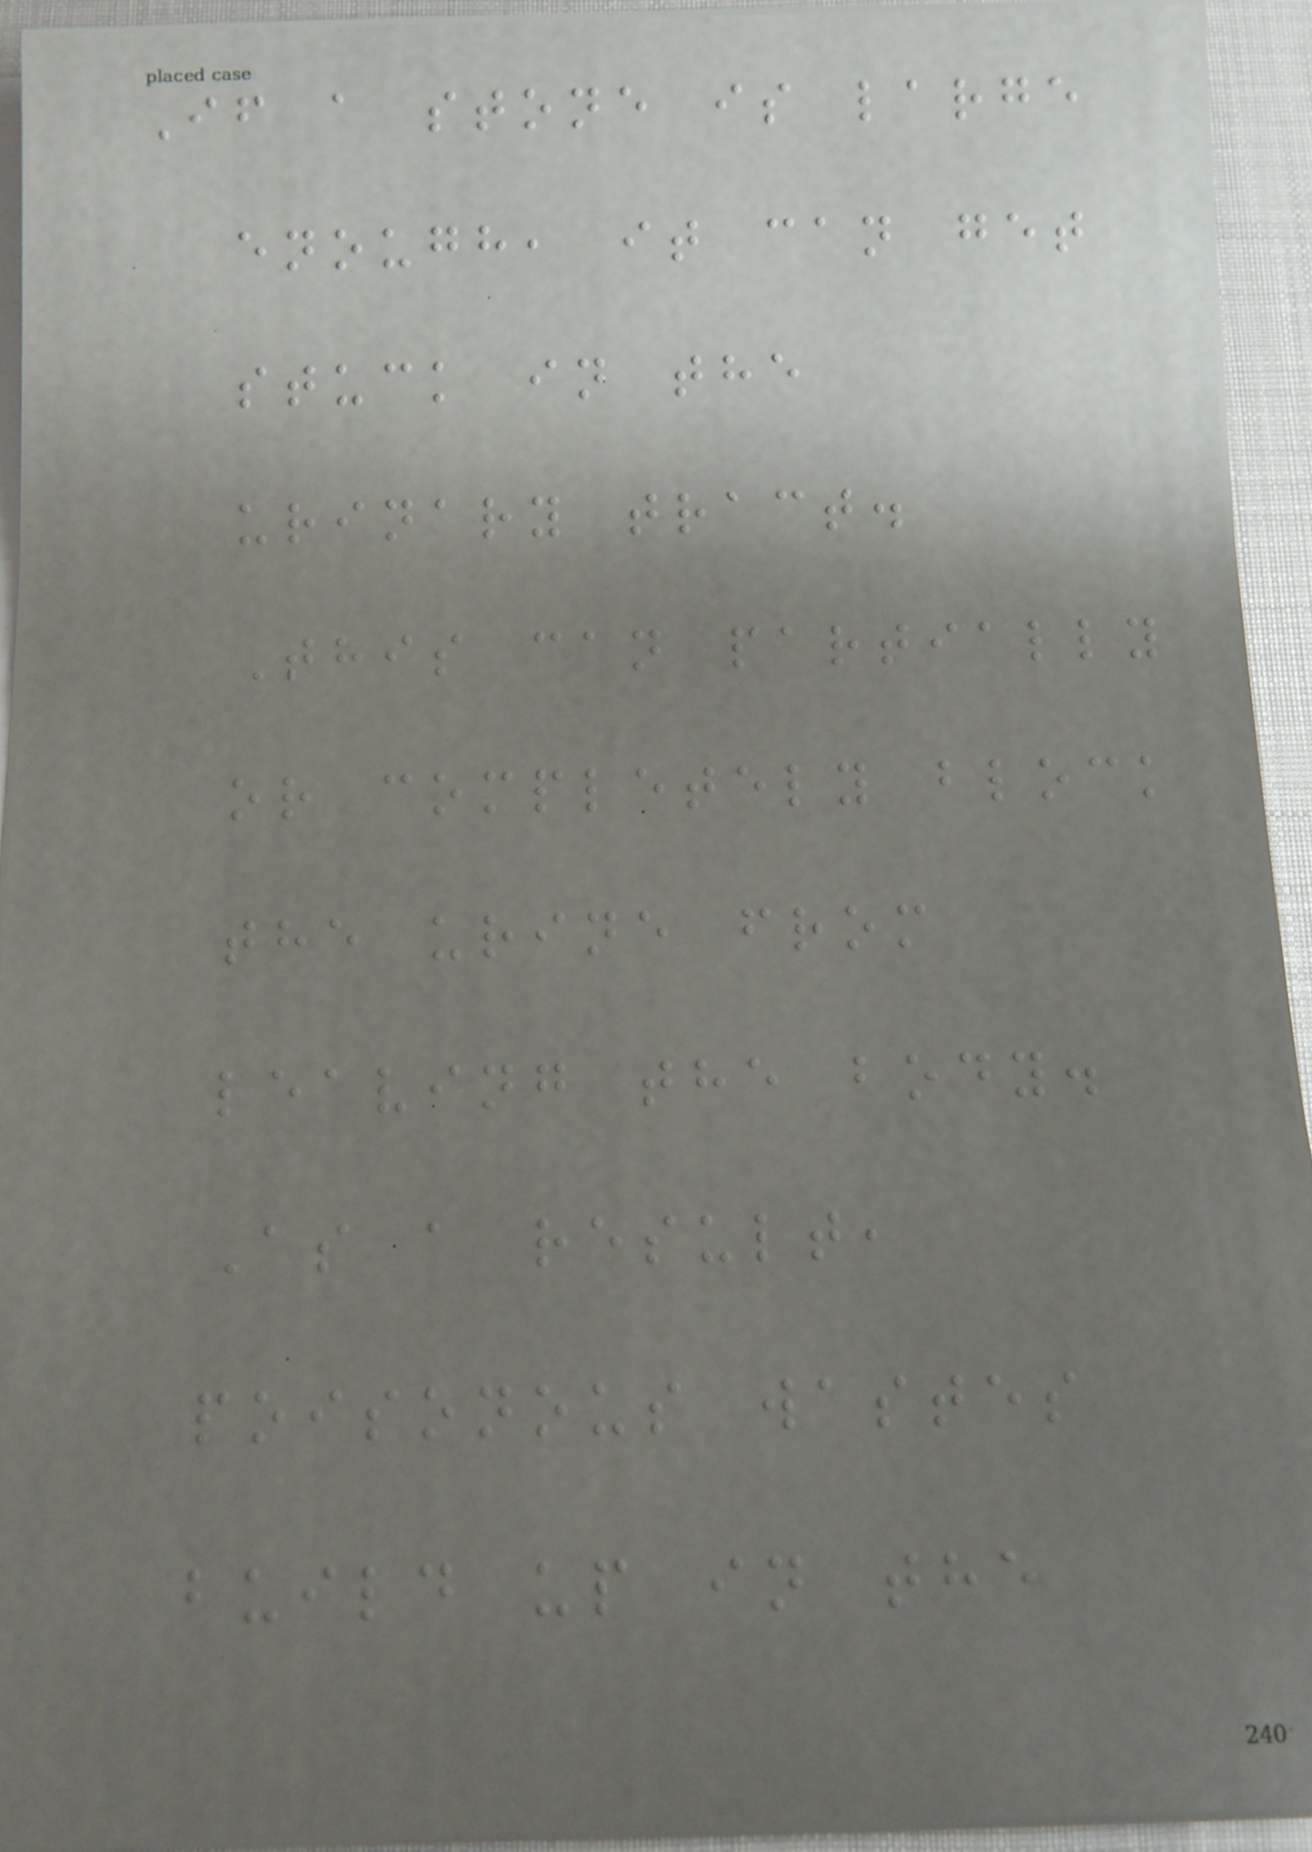If a stone is large
enough, it can get
stuck in the
urinary tract.
This can partially
or completely block
the urine from
leaving the body.
As a result,
poisonous wastes
build up in the
